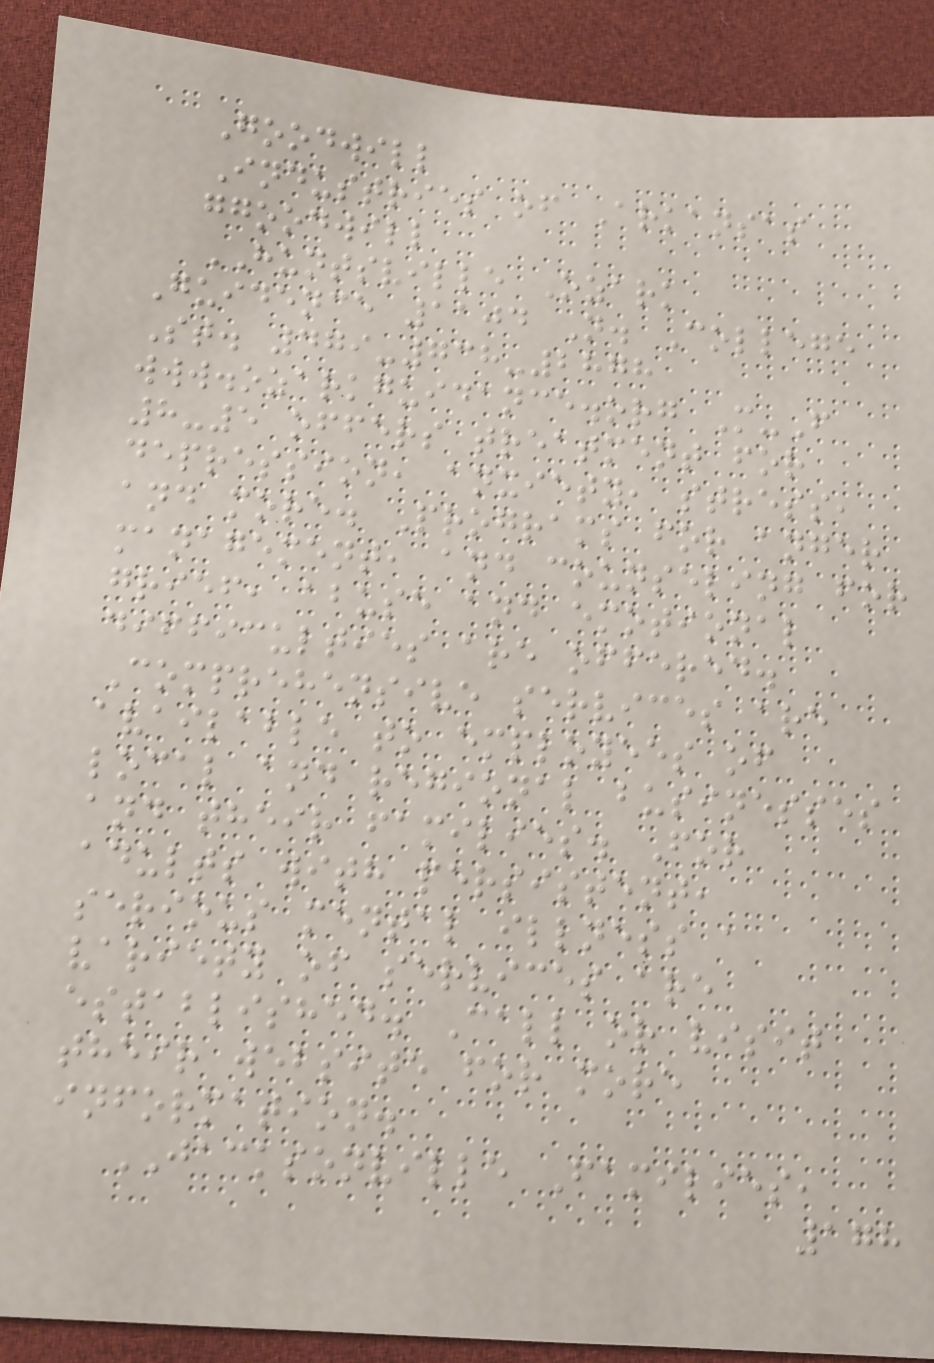Goodwill
Industries of Arkansas
ggoodwill
HUNTSVILLE Ozark
Guidence 1104 N. College
St. 479-738-2878
www.ozarkguidance.org M-F
8-5 offers treatment for
depression, anxiety, stress,
and more. Programs for anger
management, and counseling for
grief, abuse and emotional
difficulties are offered.
Comprehensive services are
available to employees of
local and regional businesses
and their families. For
adults with persistent,
serious mental illness a
variety of services are
established. Call or visit
their website for more
information.
JACKSONVILLE Families,
178
